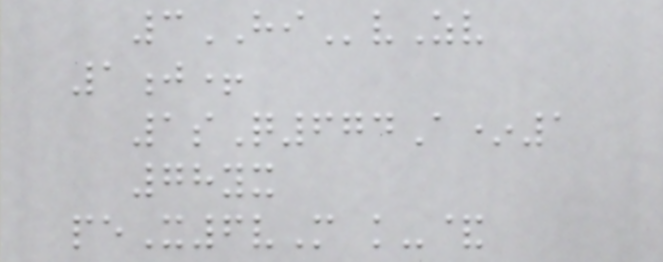3HIvZv
1j+
1sQ674A*1
78yx
peX6vM k-&
